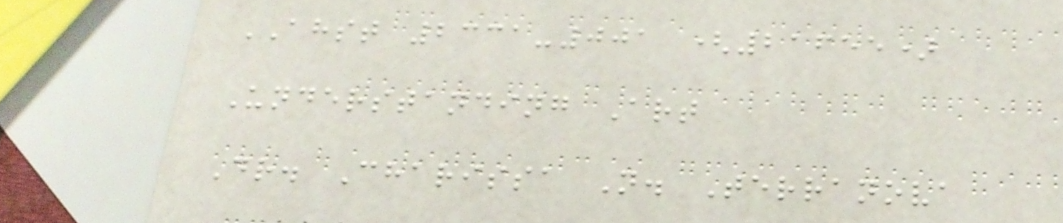AHST 2331-001 (21655)
Understanding Art
Dr. Charissa N. Terranova
